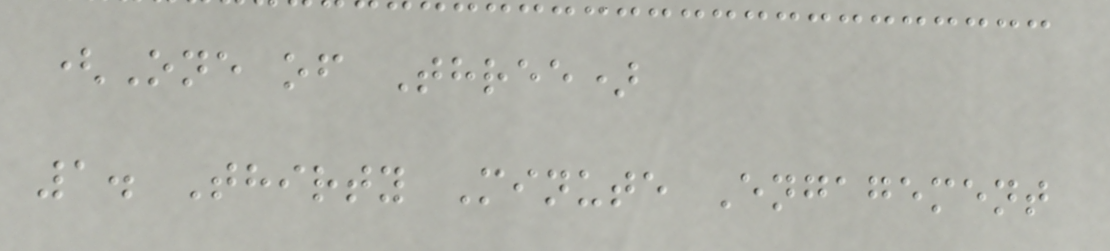(One of Three)
1. Thirty Minute Engagement
